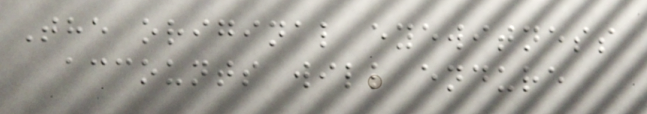The original eyewitness
accounts will endure
